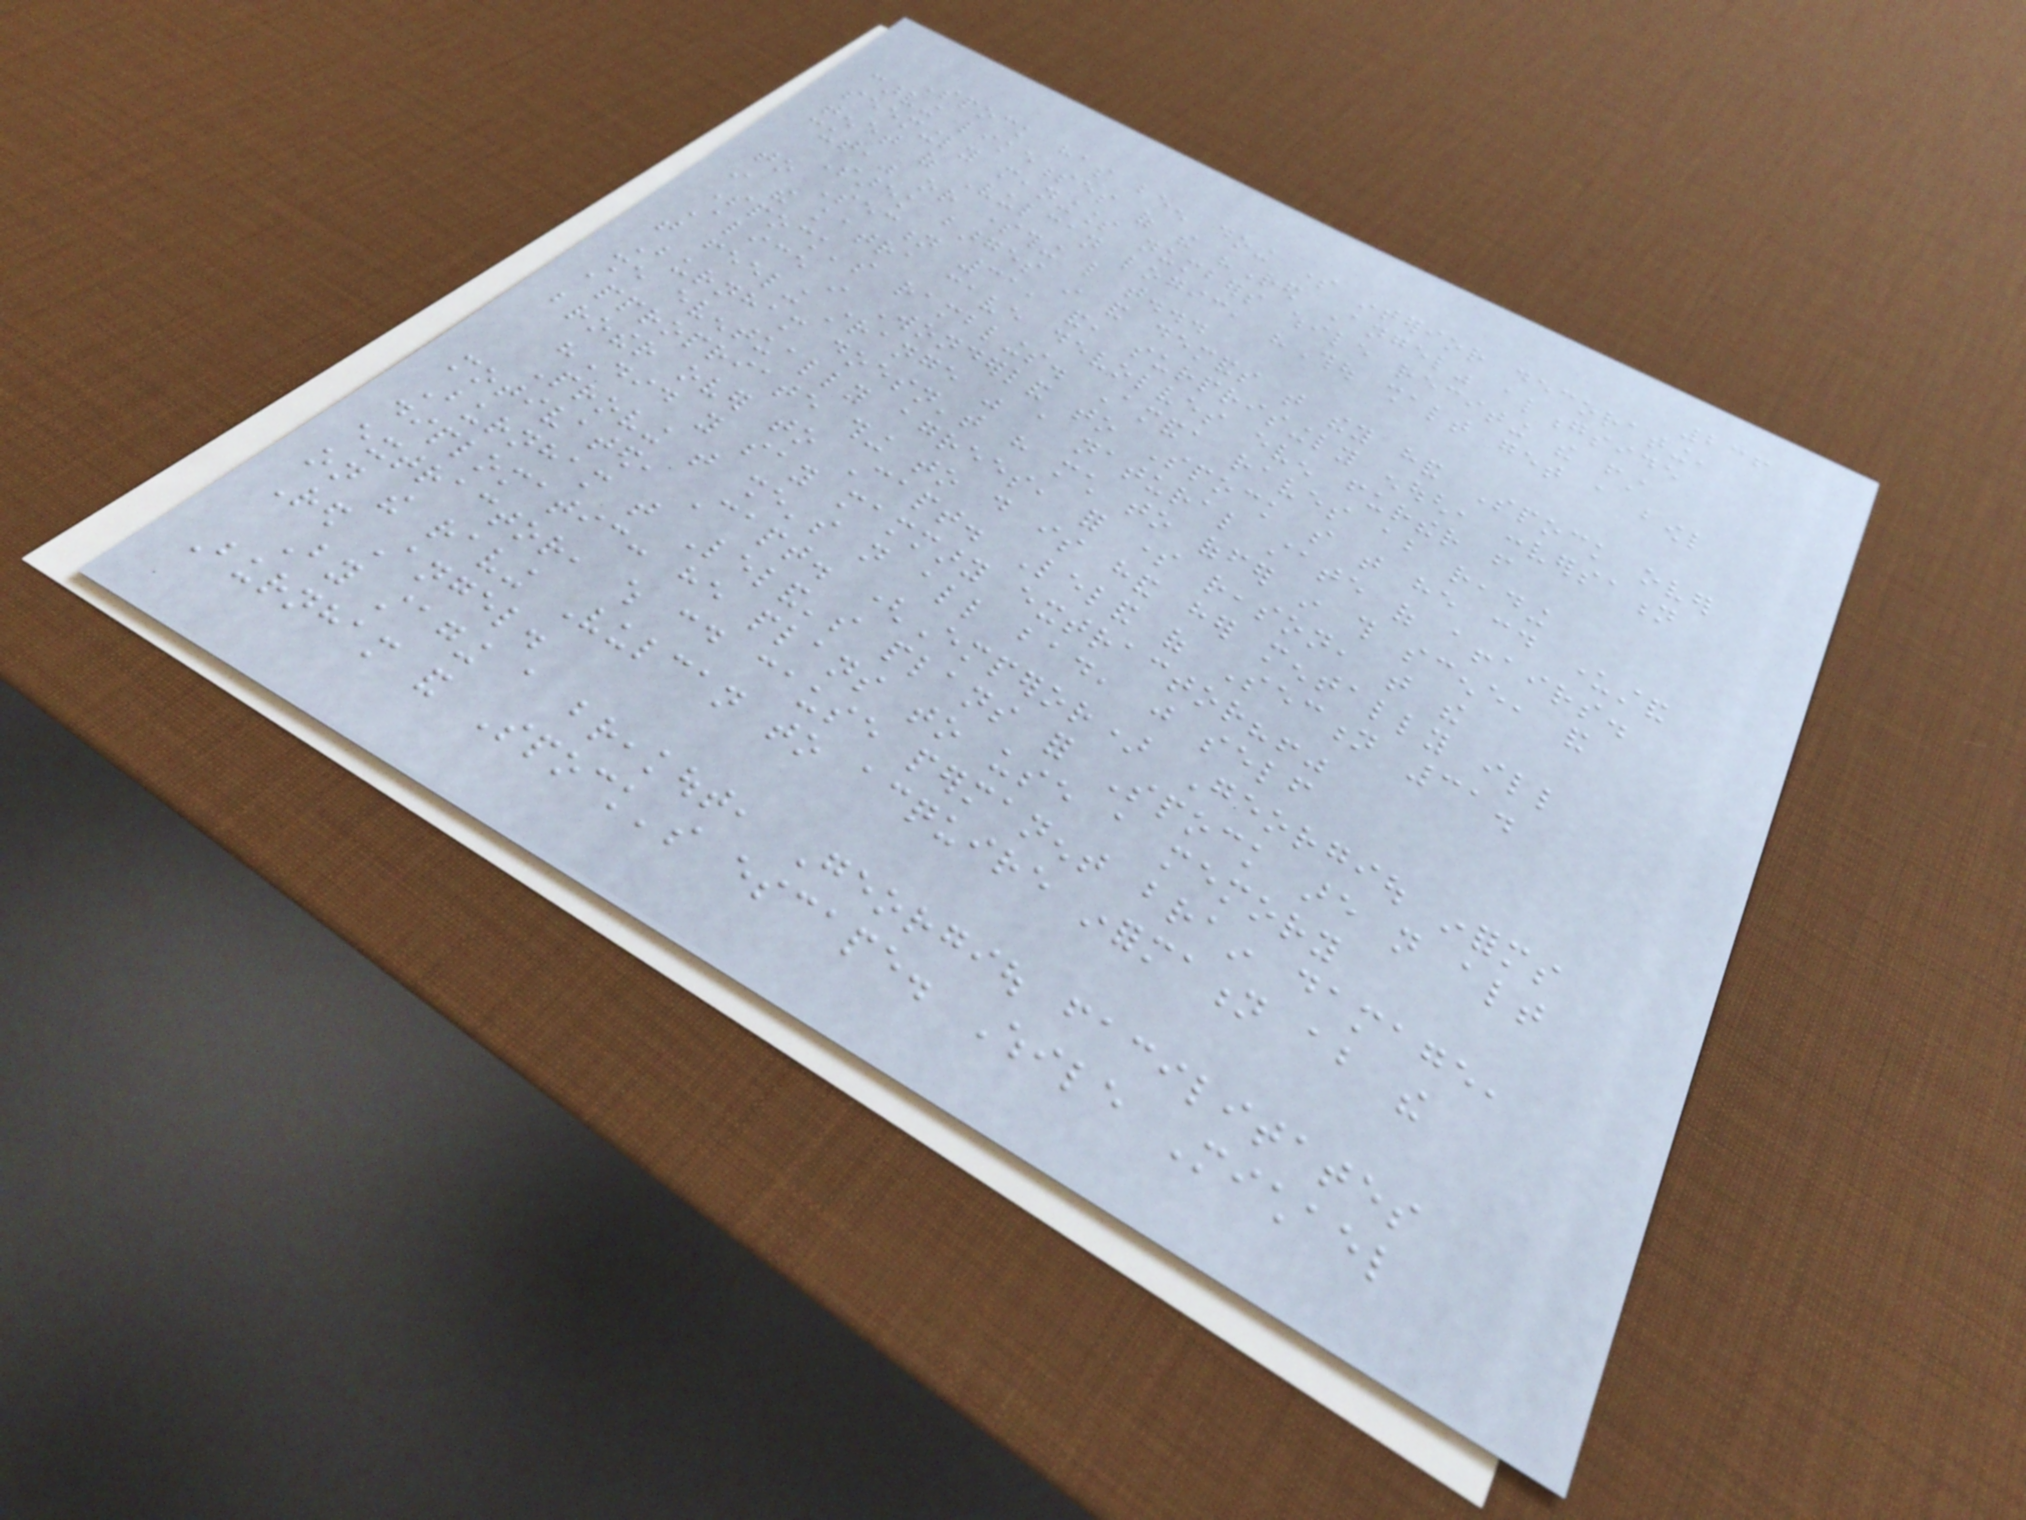236
Spock has been doing some interior decorating,
carving likenesses of the "Red Angel" alongside
seemingly meaningless numbers while reciting the first
tenet of Vulcan logic, "Thou shalt get a bowl
cut," or something like that...
Sarek barges in and demands that they hand Spock over
to Section 31, and, surprisingly enough, conversation
in the katra cave devolves even further from
Spock's ramblings. Amanda raves about reading
Alice in Wonderland to Spock so that he could understand
that feeling strange was a natural state of affairs.
Burnham doesn't have much to offer in this scene, and
she eventually agrees, for some reason, that the
appropriate thing to do is hand her mentally ill
brother over to Capt. Leland of Section 31.
"Did you say mammary extractor?!"
Proving that she's not all bad, just self
motivated, Capt. (Emperor) Georgiou informs
Burnham that Leland's plans for Spock are not altogether
diplomatic: he plans to use a memory
extractor, which could cause permanent brain damage,
on the raving Vulcan to acquire information about the
Red Angel.
By staging a breakout, Georgiou facilitates
Burnham and Spock's escape. While Michael
